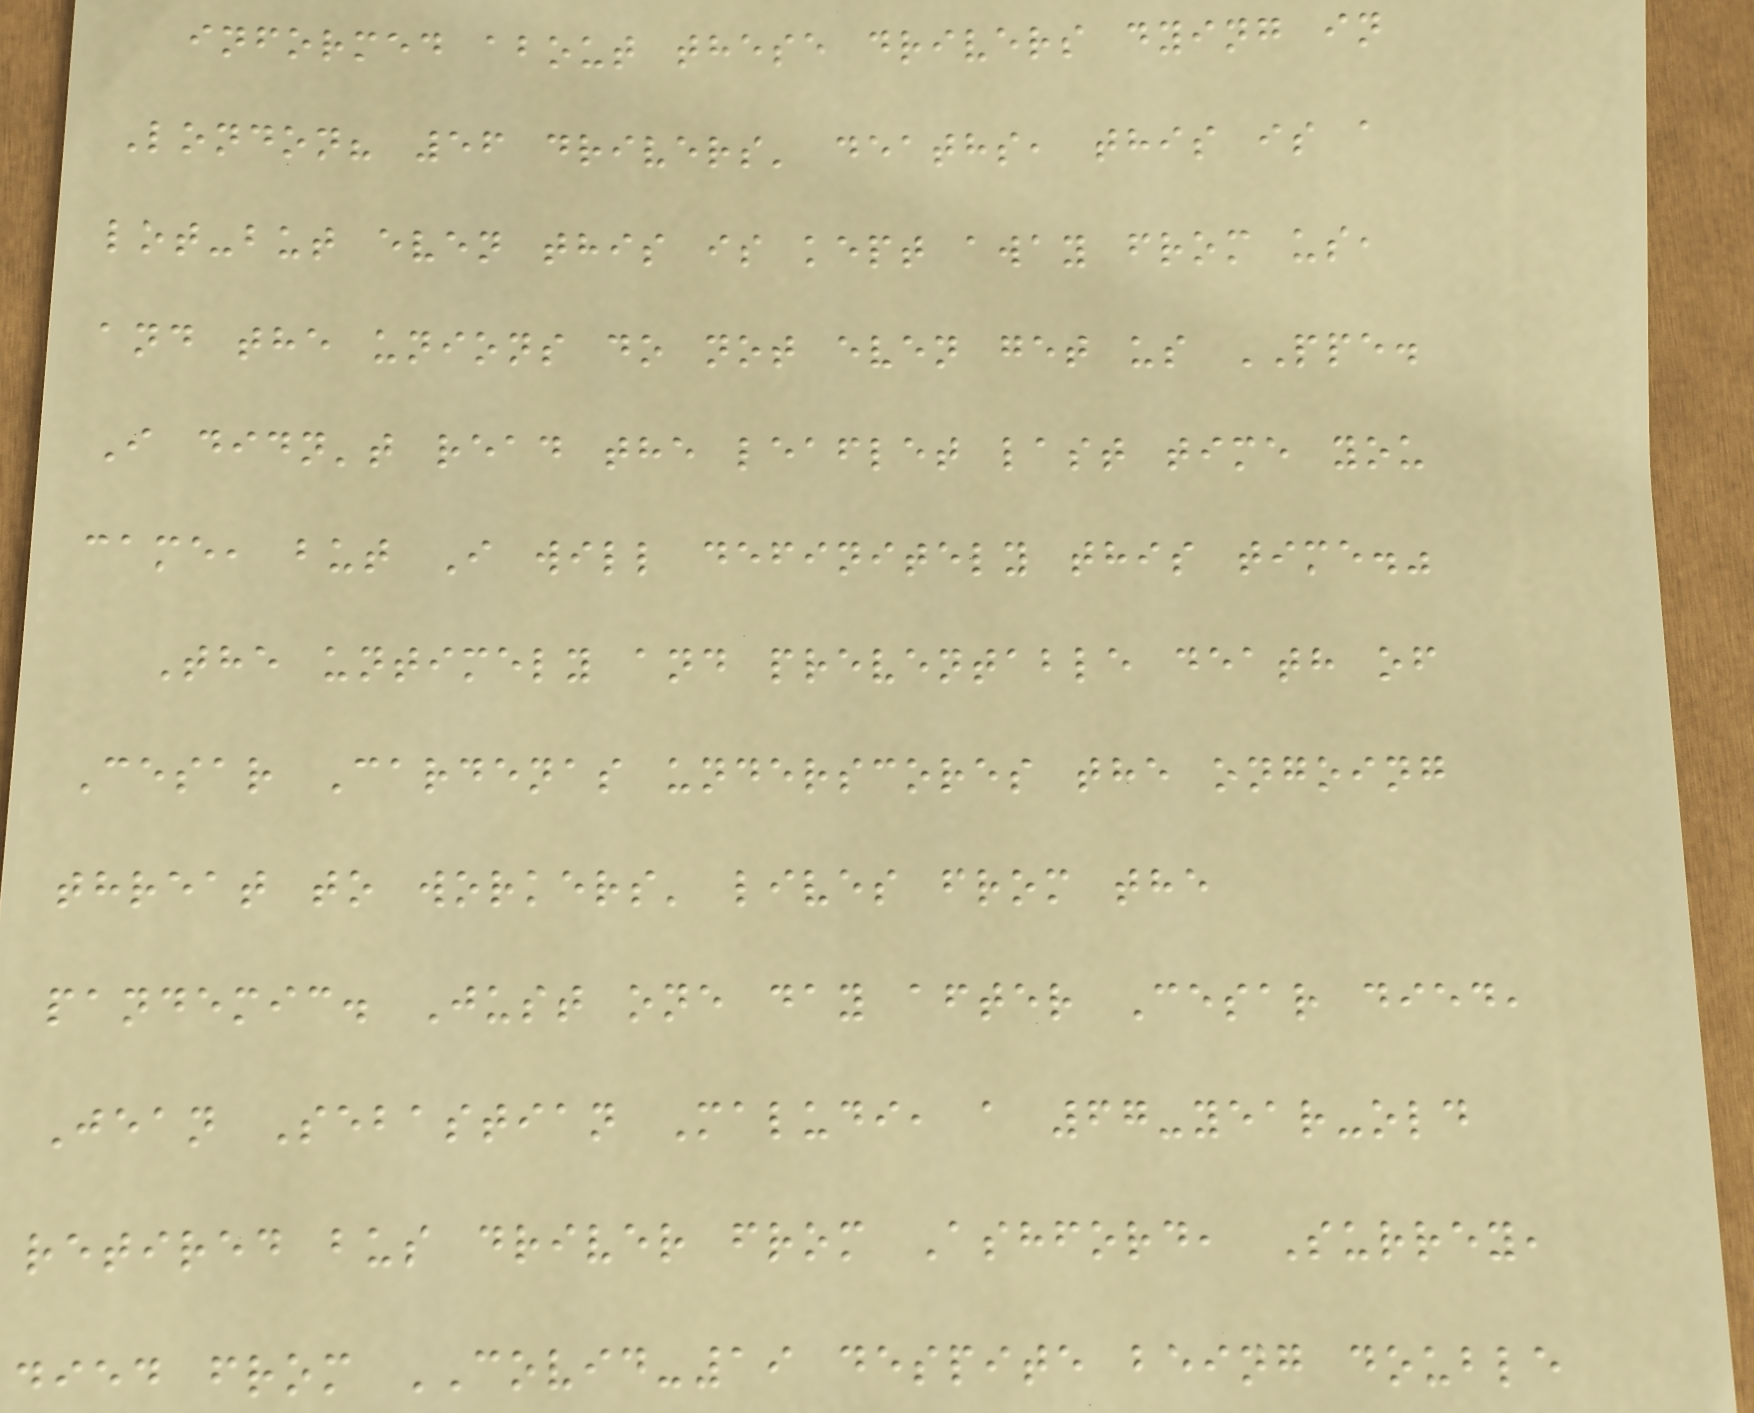informed about these drivers dying in
London? 56 drivers' deaths, this is a
lot-but even this is kept away from us,
and the unions do not even get us PPE.
I didn't read the leaflet last time you
came, but I will definitely this time."
The untimely and preventable death of
Cesar Cardenas underscores the ongoing
threat to workers' lives from the
pandemic. Just one day after Cesar died,
Jean Sebastian Maludi, a 67-year-old
retired bus driver from Ashford, Surrey,
died from COVID-19 despite being double
